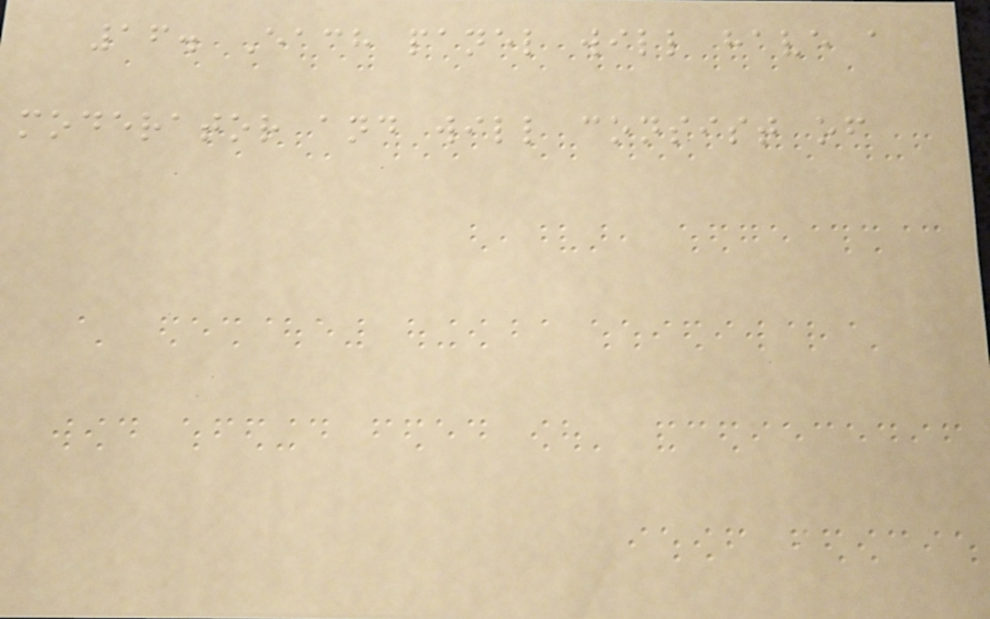16. Each panel will have a
moderator and will consist of
